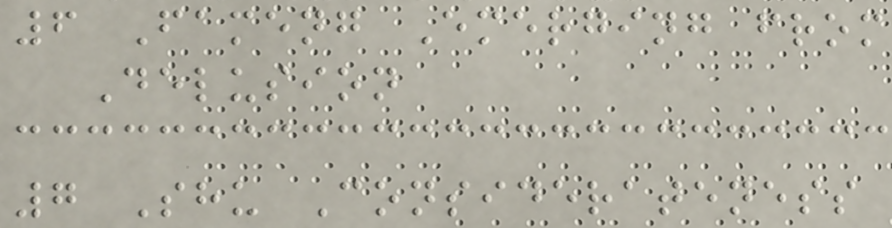6 Fameng Emerging from
Delusion
7 Shu Considerateness
